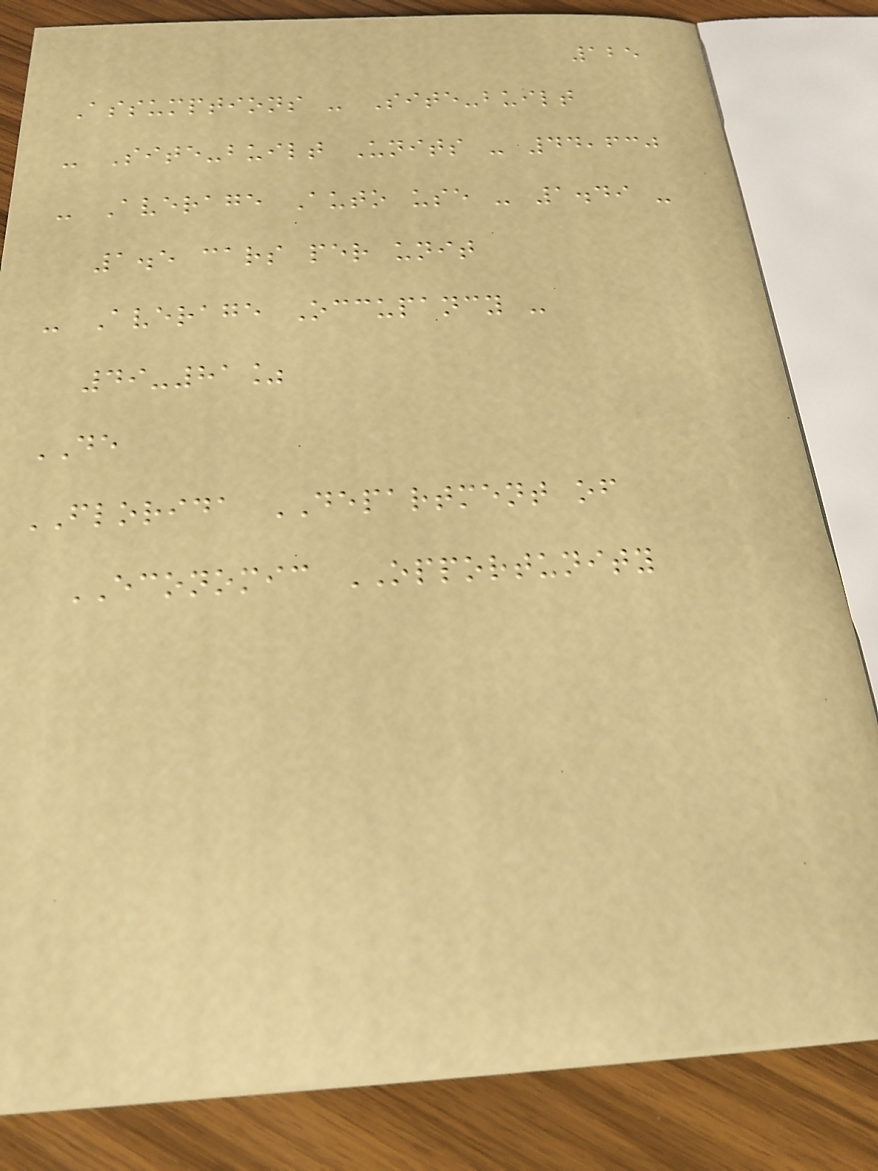125
Assumptions - Site-built
- Site-built Units - 44,630
- Average Auto use - 1.49 -
1.5 cars per unit
- Average Occupancy -
49-81%
DE
FLORIDA DEPARTMENT of
ECONOMIC OPPORTUNITY
